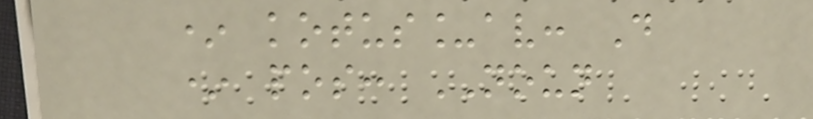* kotus_av: D
* pos: NOUN
